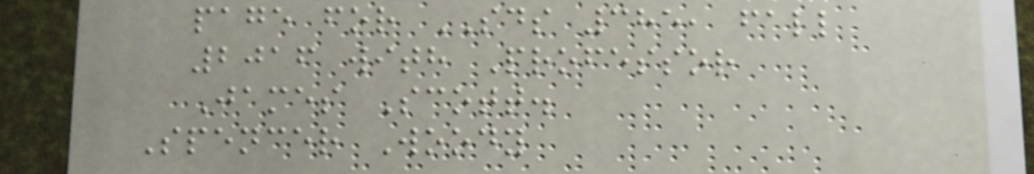page for SDS 385, fall
2016 with Professor
James Scott.
Spencer Woody
